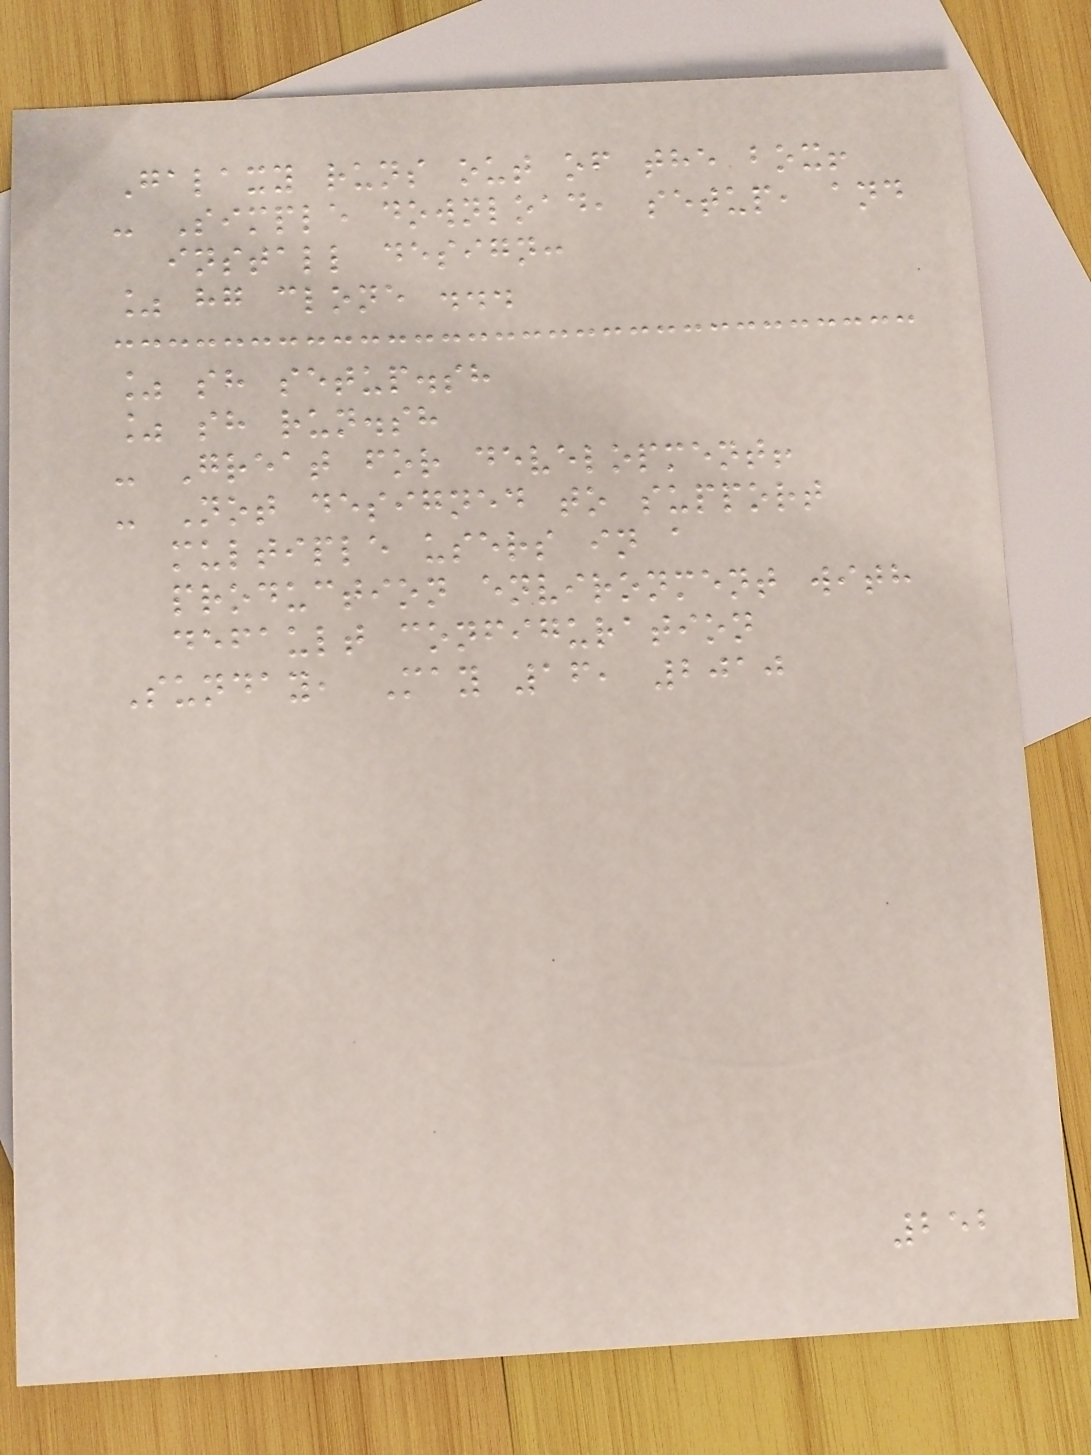Galaxy runs out of the box!
- Simple download, setup, and
install design:
% hg clone ...
% sh setup.sh
% sh run.sh
- Great for development!
- Not designed to support
multiple users in a
production environment with
default configuration
Sunday, May 16, 2010
252
